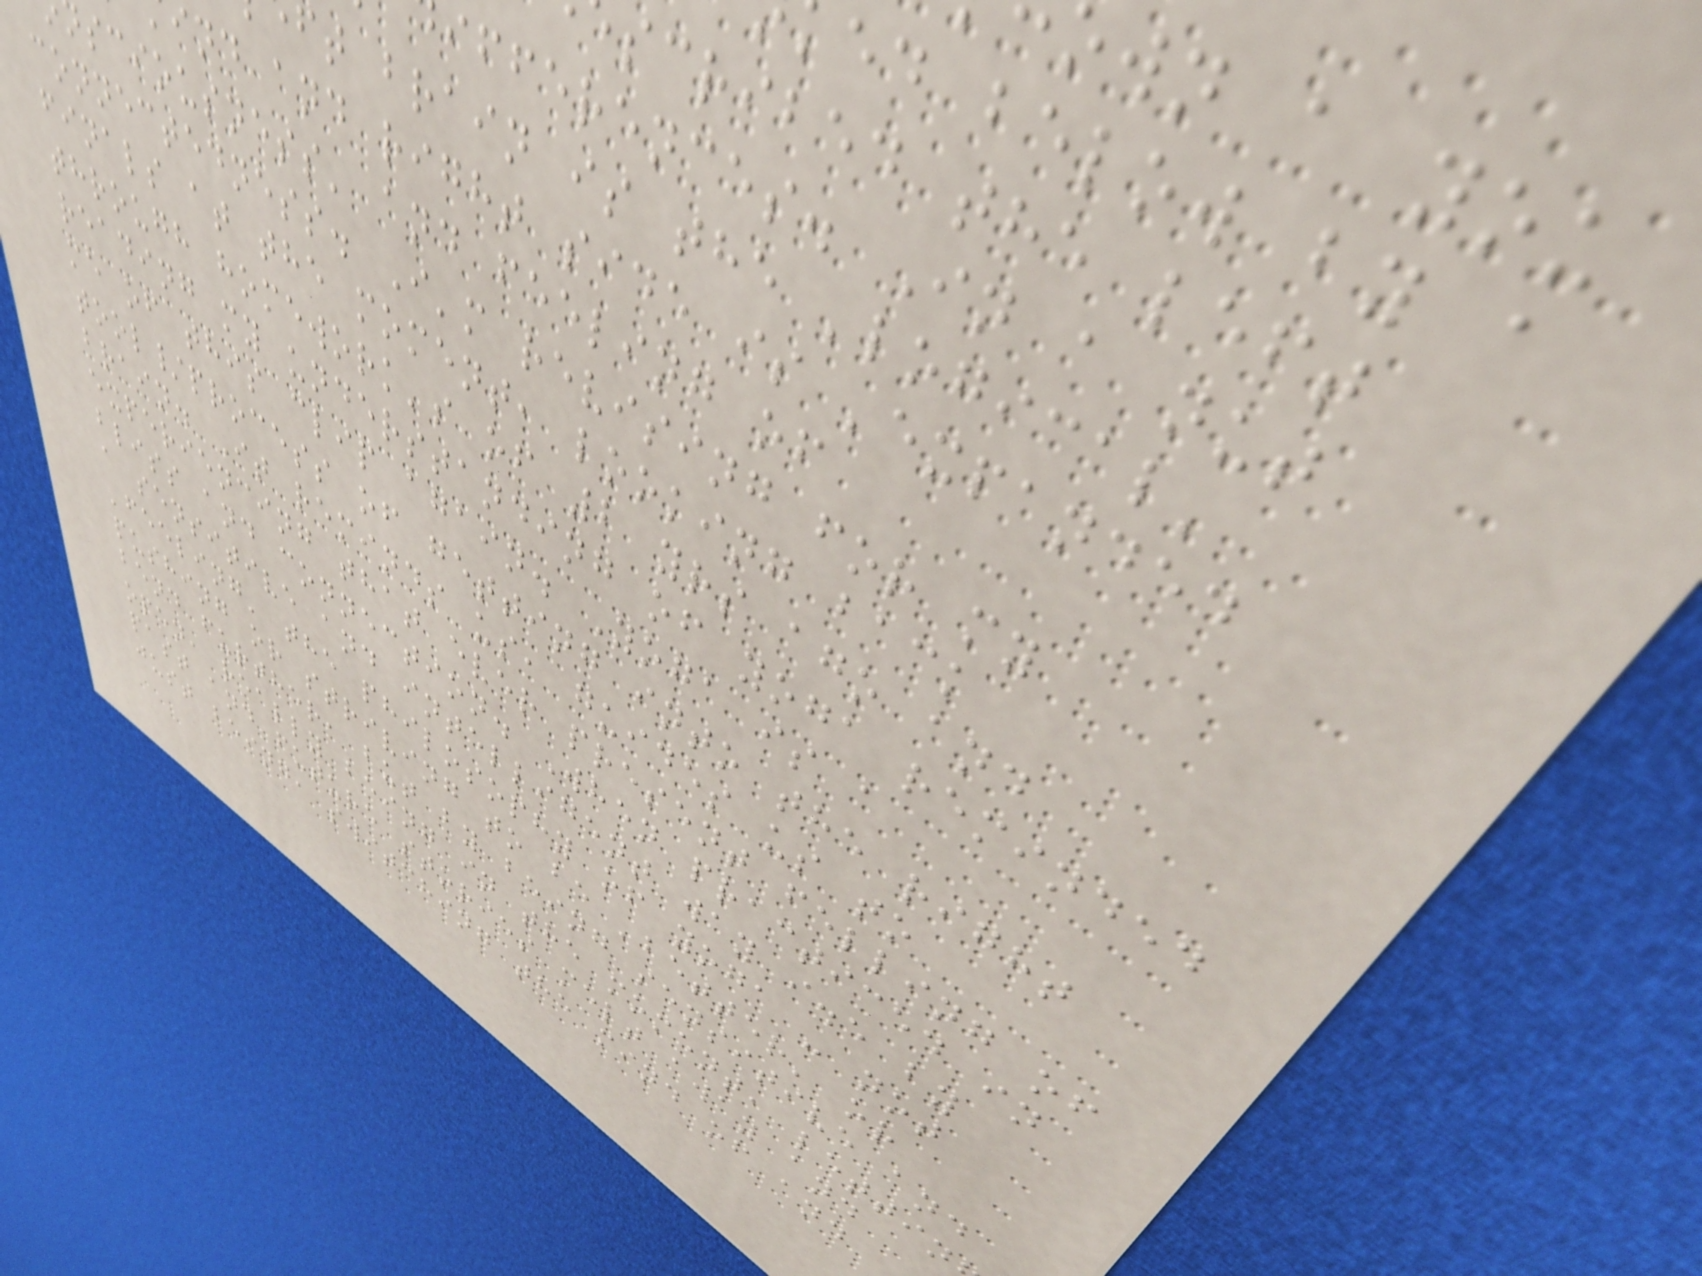ed below by a
scribed the left
ifferences. In a nut
ft brain is the 'logical'
ind and right side is 'expanded
sciousness' and feeling of
connectedness. I'm revising for my
finals at the moment, looking back
through homework's of 2 yrs ago and
reading my understanding of yoga reminded
me of this clip again. Yoga is a
tool/process of getting into the right
brain. It reminds us, guides us to
experiencing that ever present felling of
bliss and connection. When practiced in
a sensitive and intelligent way i.e by
'feeling' the philosophy of yoga - not
pushing or striving to be 'better' or
bend further, but by being sensitive and
open, really being in the moment, lettin
past and future stories melt away and
just being, switching the mind of and
